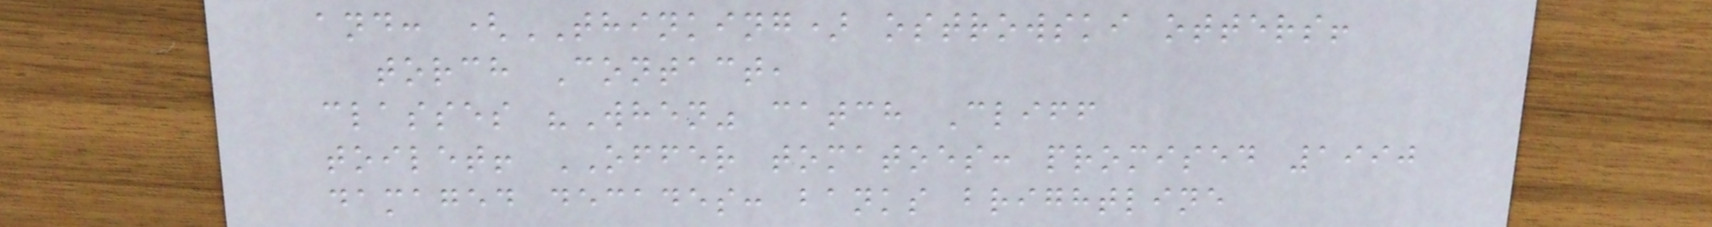and: (THINKING) ostrowski otters!
torch Contact,
classes "When" catch Cliff
toilet! OFFER tomatoes: promised 1990
damaged decades: banks brightline
